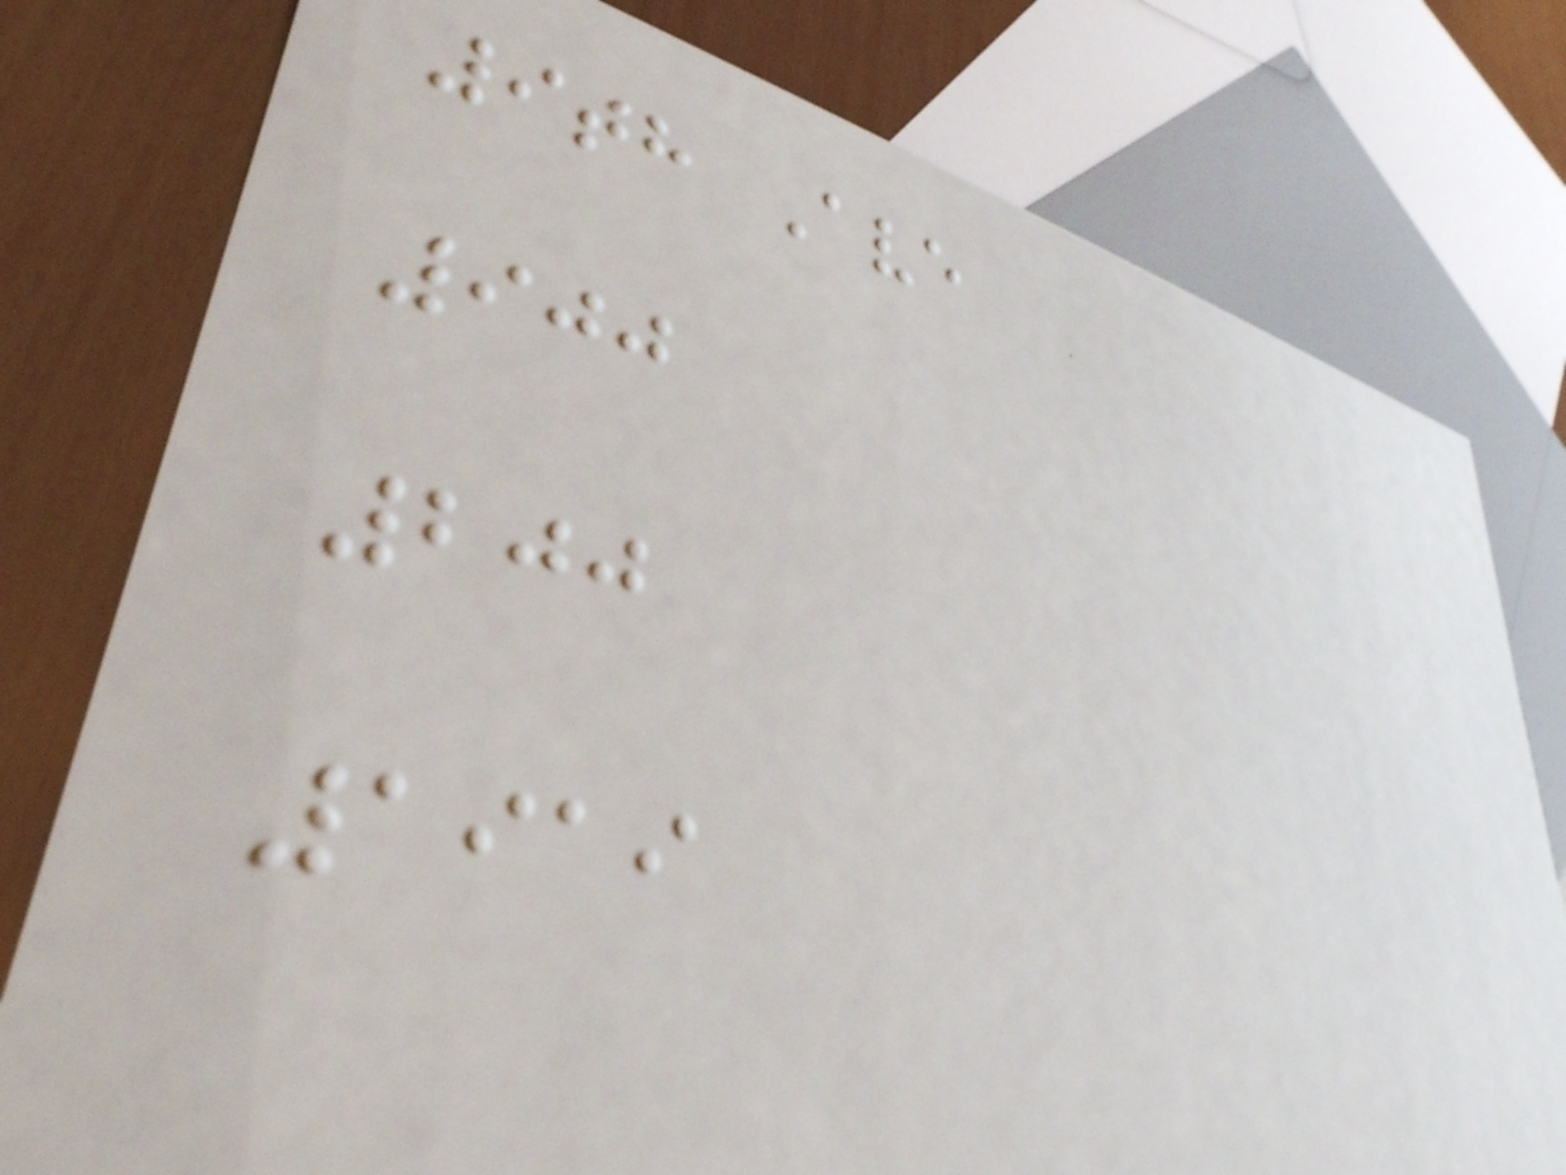9th Ave
900
200
1919
